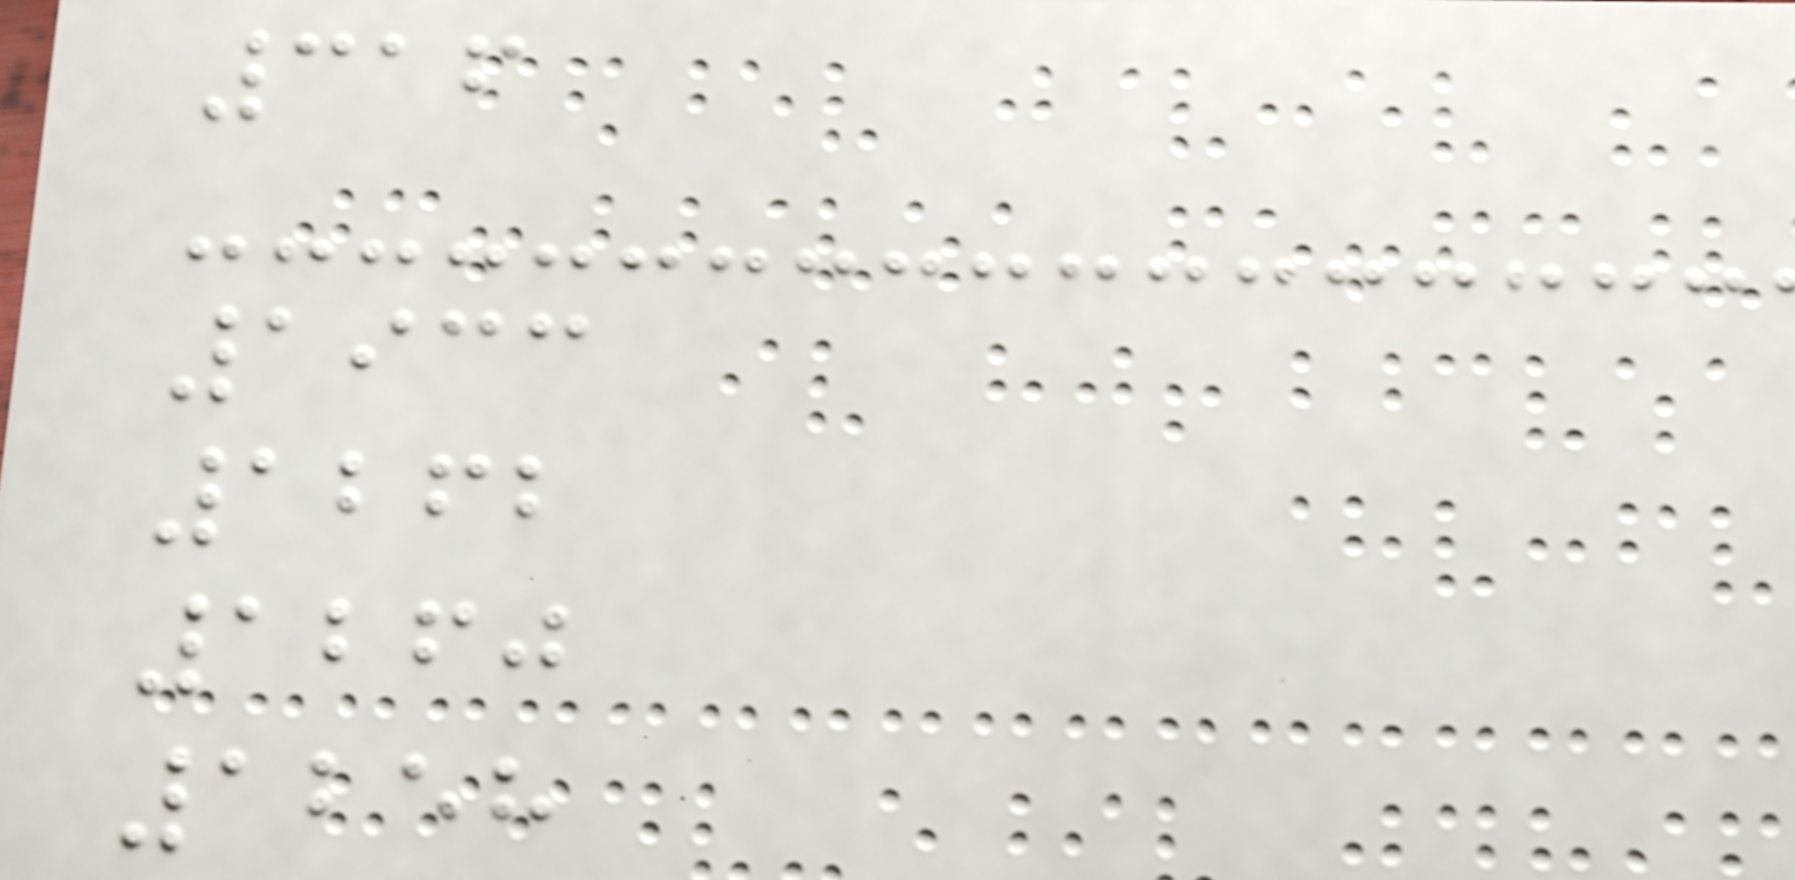316
1933
1262
1260
1258
